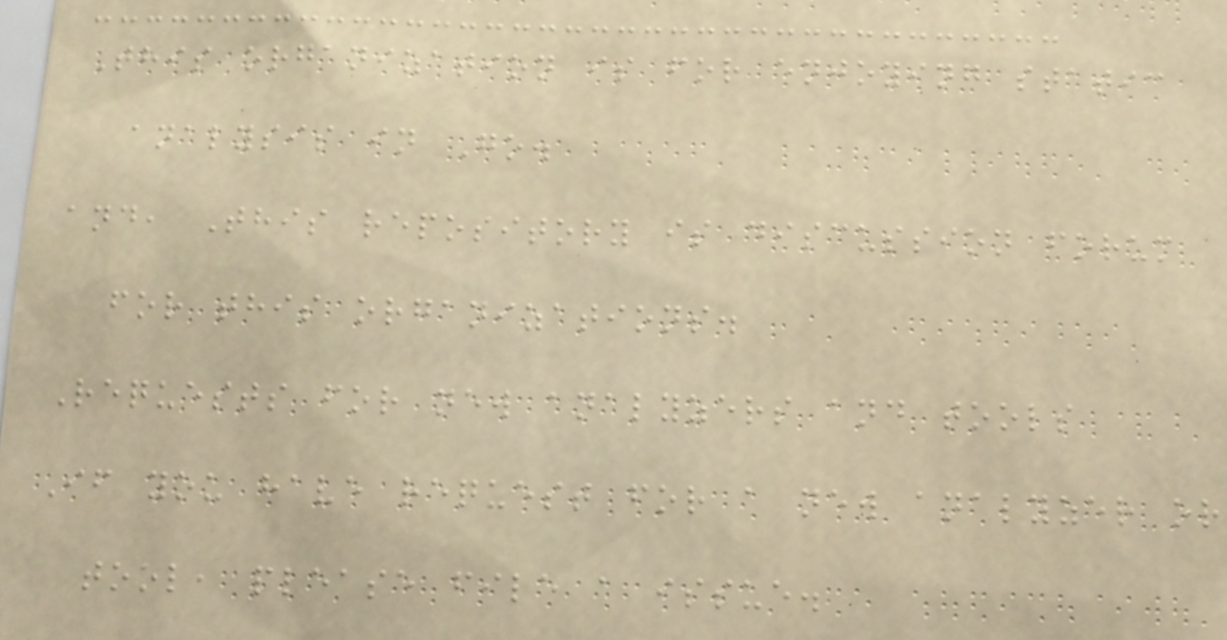This organization is for enjoying static
analysis in Go.
and, This repository is discussion forum
for this organizations.
Requests for new analyzers and tools
If you have request for a new analyzer or
tool, please file a issue.
